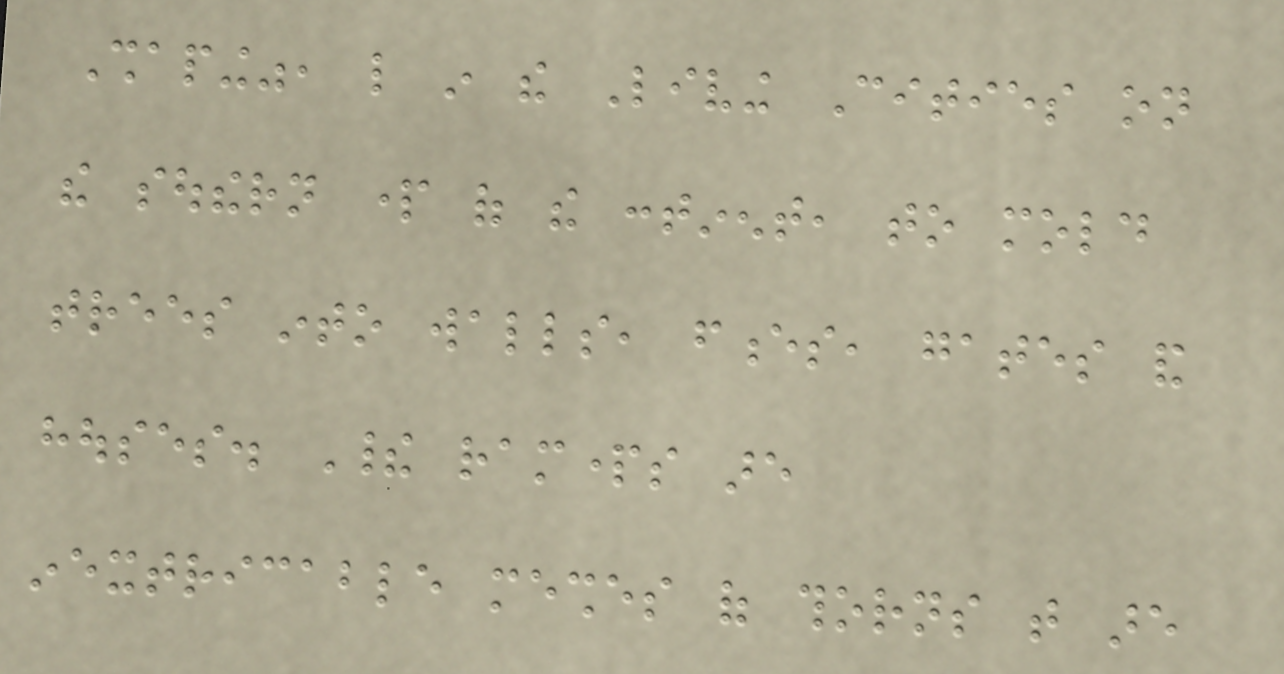Shaping", like in the Living Cities on
the southern part of the continent, to mold
trees into walls, fences, gates and
houses. Their ramparts are
inextricable meshes of thorns that are
